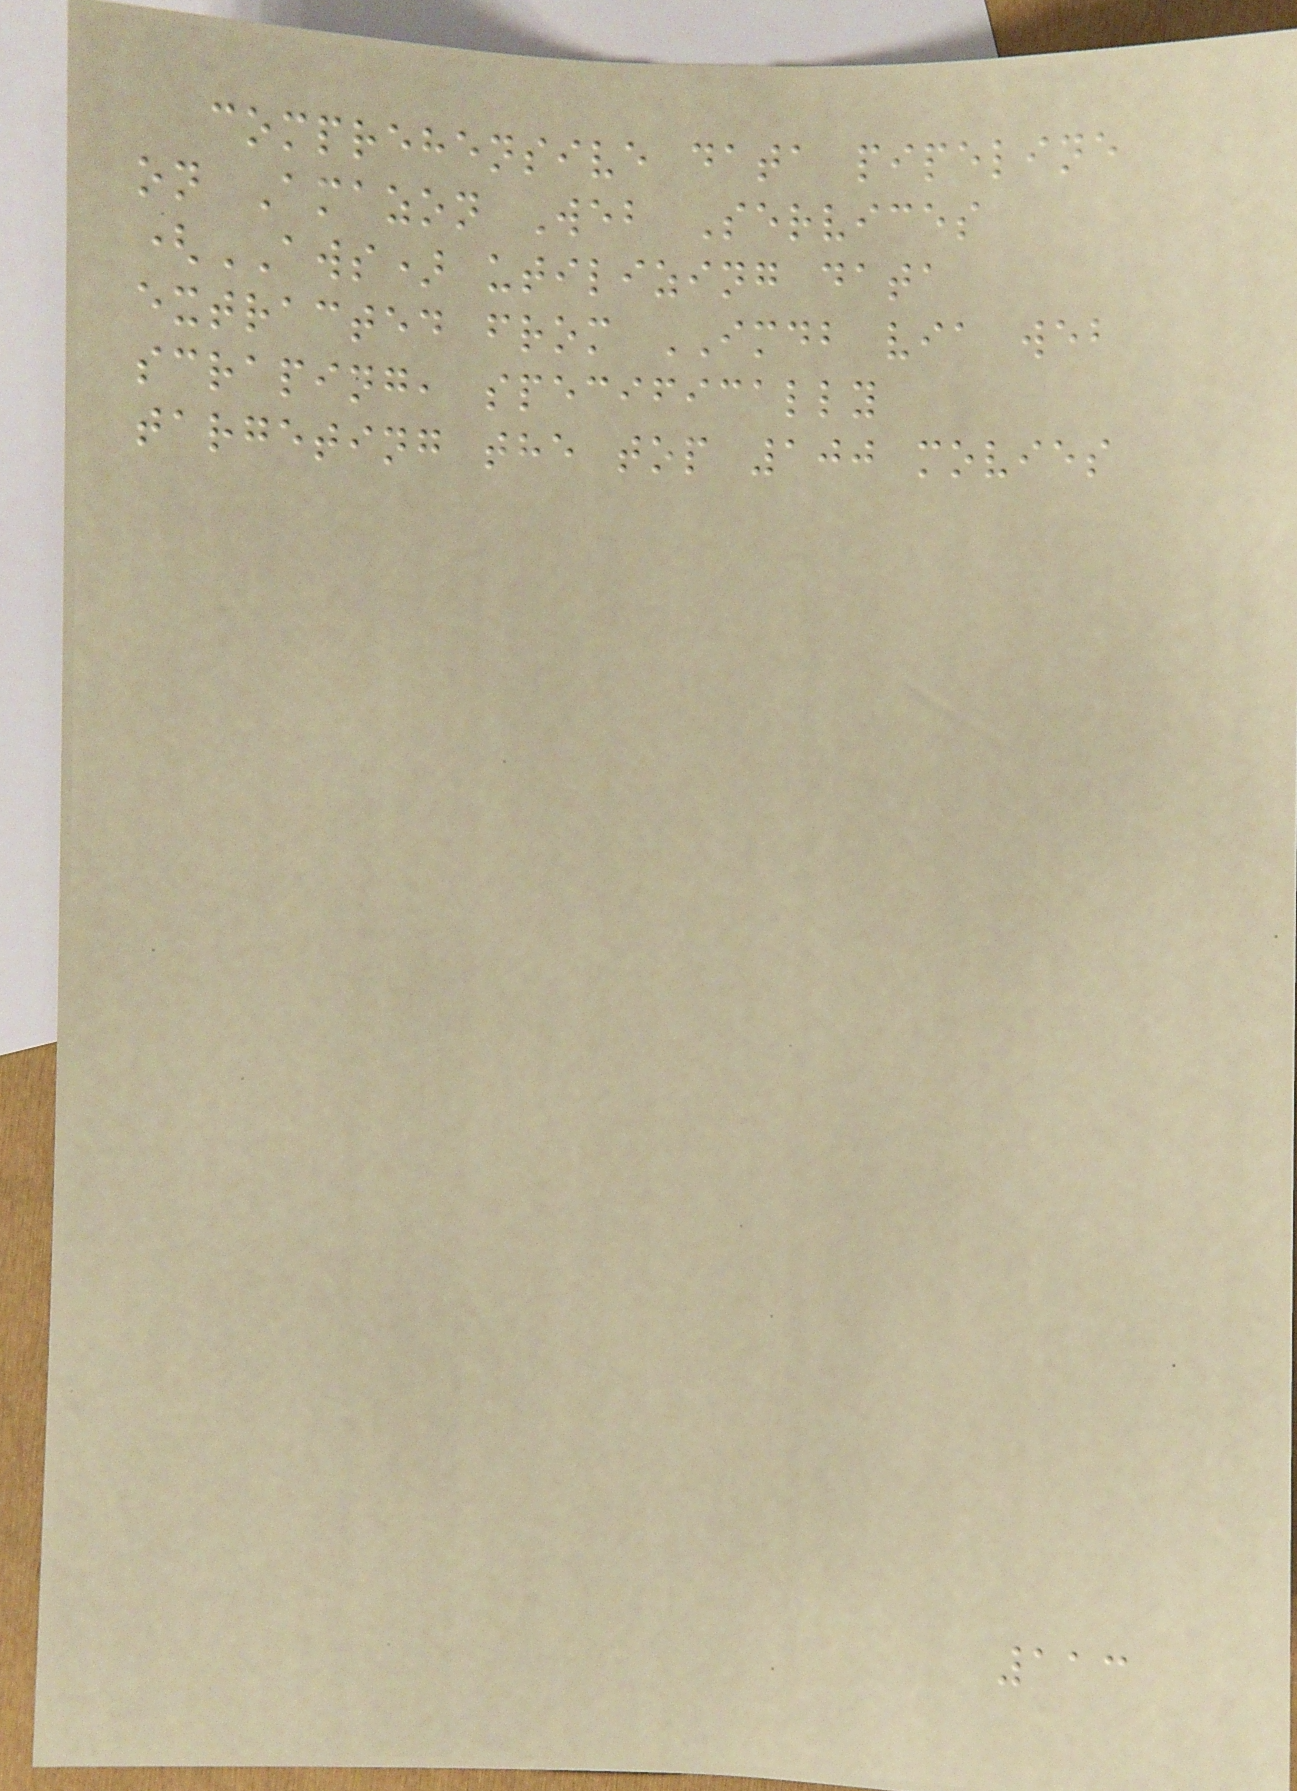comprehensive data pipeline
on Amazon Web Services
(AWS) utilizing data
extracted from IMDB via web
scraping, specifically
targeting the top 100 movies
113
